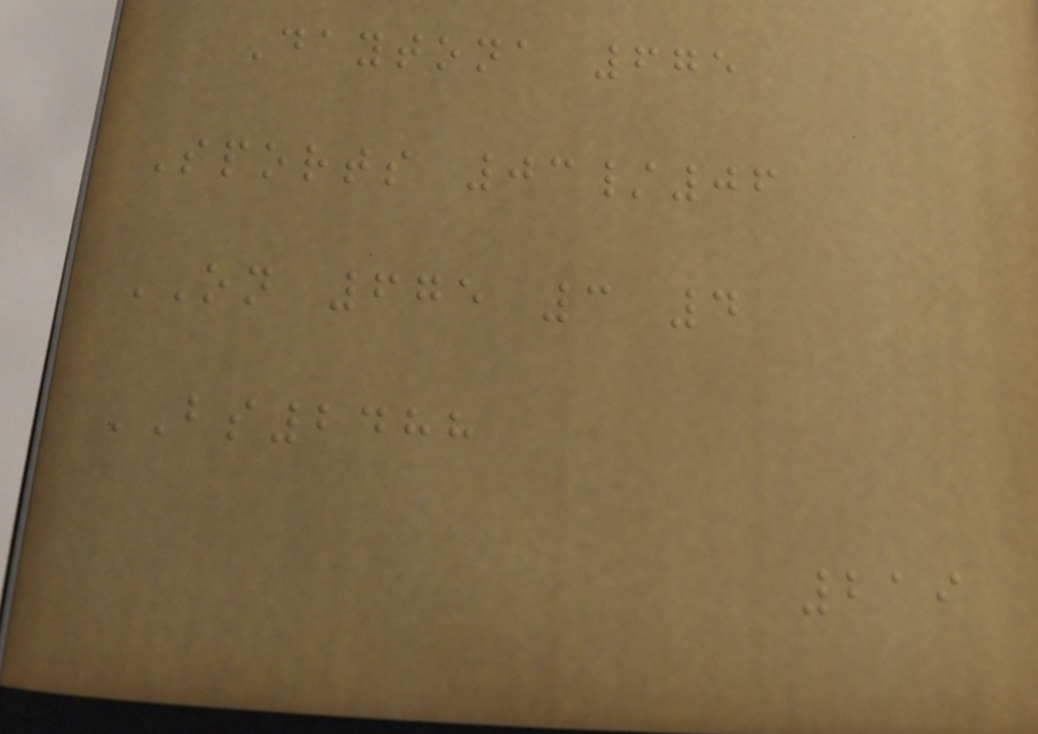Daytona 675
Sports 03/06
ON 675 3 4
BS2488
219
